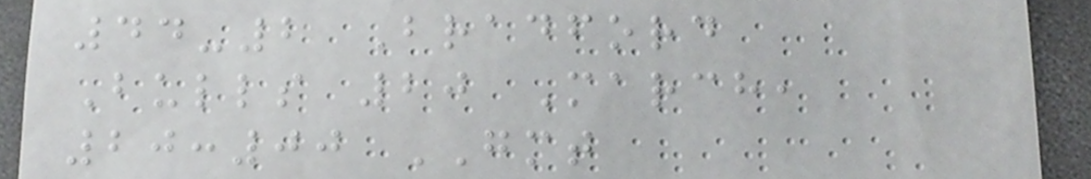44-2 Bradford
Bulls 20 March,
20:00 GMT
